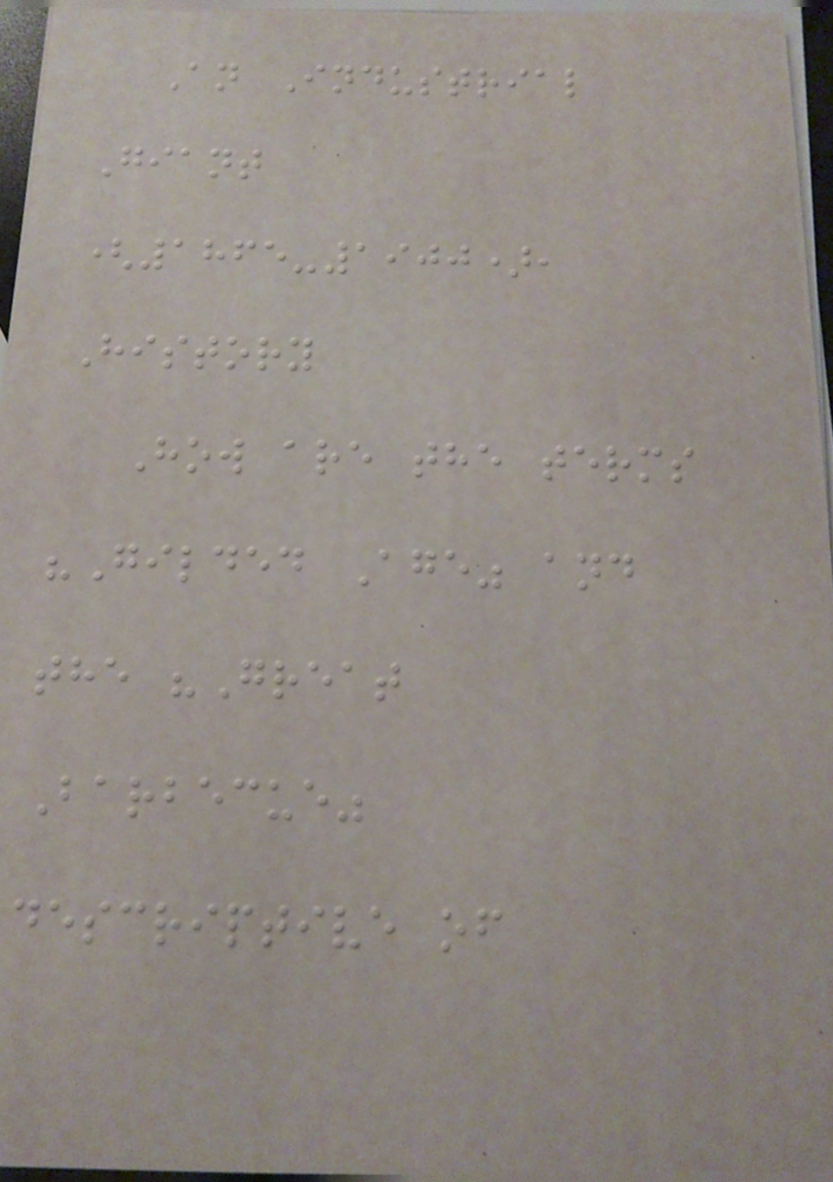An Industrial
Giant
(1865-1900),
History
How are the terms
"Gilded Age" and
the "Great
Barbecue"
descriptive of
